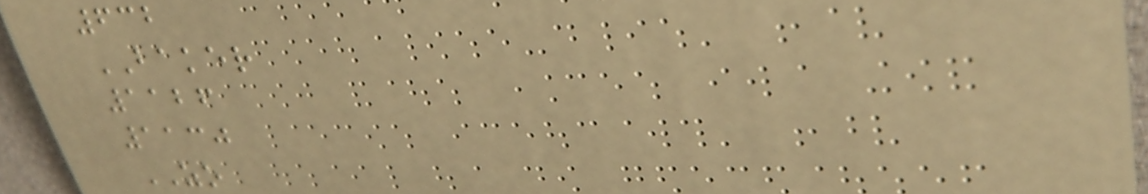632
BAKER
1126
1130
ZO
